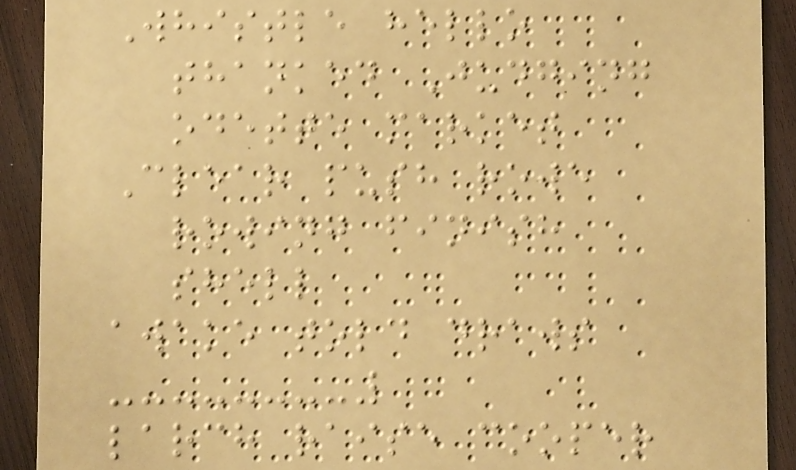Whistle hello
thanked Judging
odette market
Clear push rowe
rowing finish
shell
awake told draws
larch raise cooper
